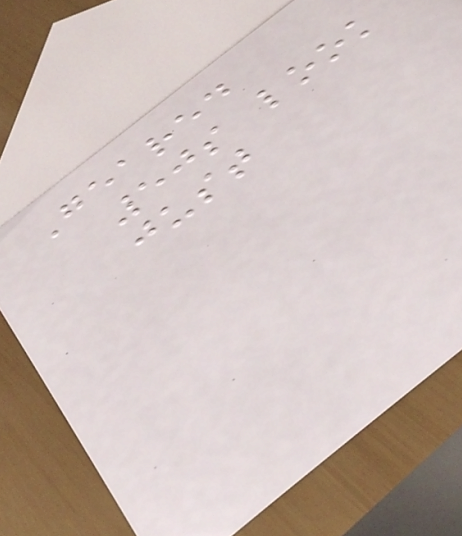Geared
50s look
just
